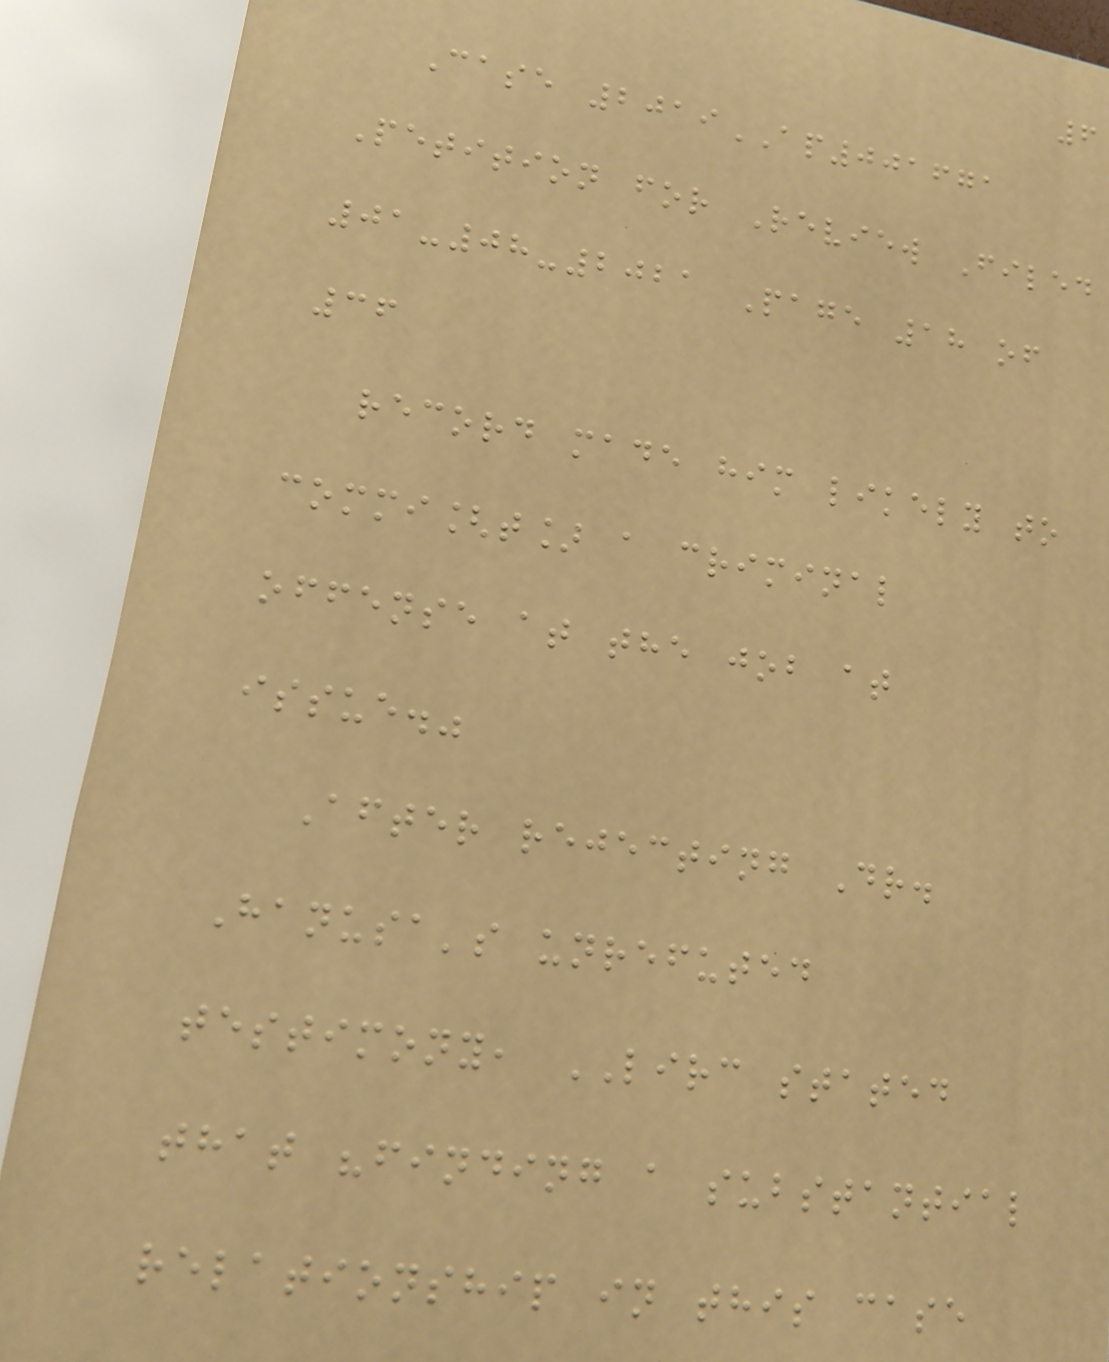6
Case 2019AP001671
Petition for Review Filed
01-08-2021 Page 18 of
36
record made him likely to
commi[t] a criminal
offense at the job at
issue."
After rejecting Dr.
Hanusa's unrefuted
testimony, LIRC stated
that "finding a substantial
relationship in this case
